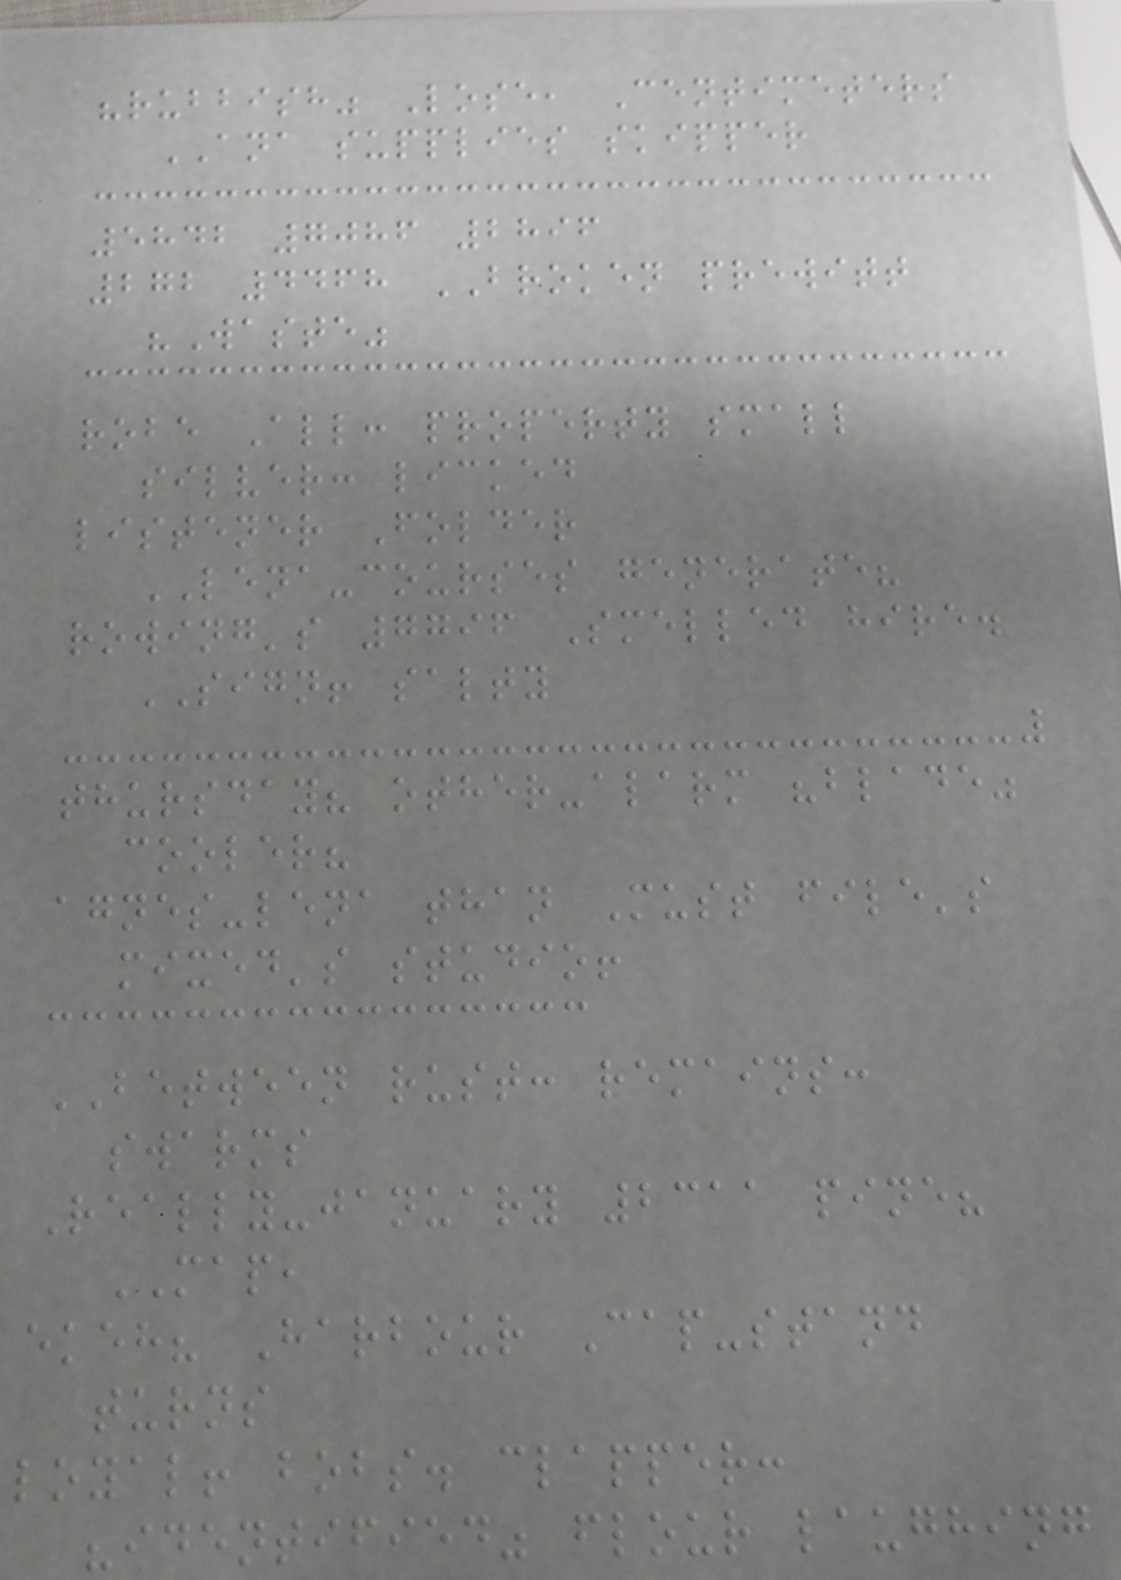"rubbish" Lose, Centimeters
ANA supplies skipper
5842 7086 2896
272 4468 BROKEN prewitt
"Waste"
robe All: property small
silver: licked
listener Folder
LENA-courses generate?
rowing's 7796 Smelled hire.
SIGN! salty
thursday? other-alarm "blade"
cooler?
agnes-lena than Must file's
mixed's studio!
BETWEEN rust: remains:
swarms
Really-january 2311 pine?
MAP,
ekeh? Harbour Cap-stand
turns
loyal! bobs. clapper:
"identified" flour laughing
